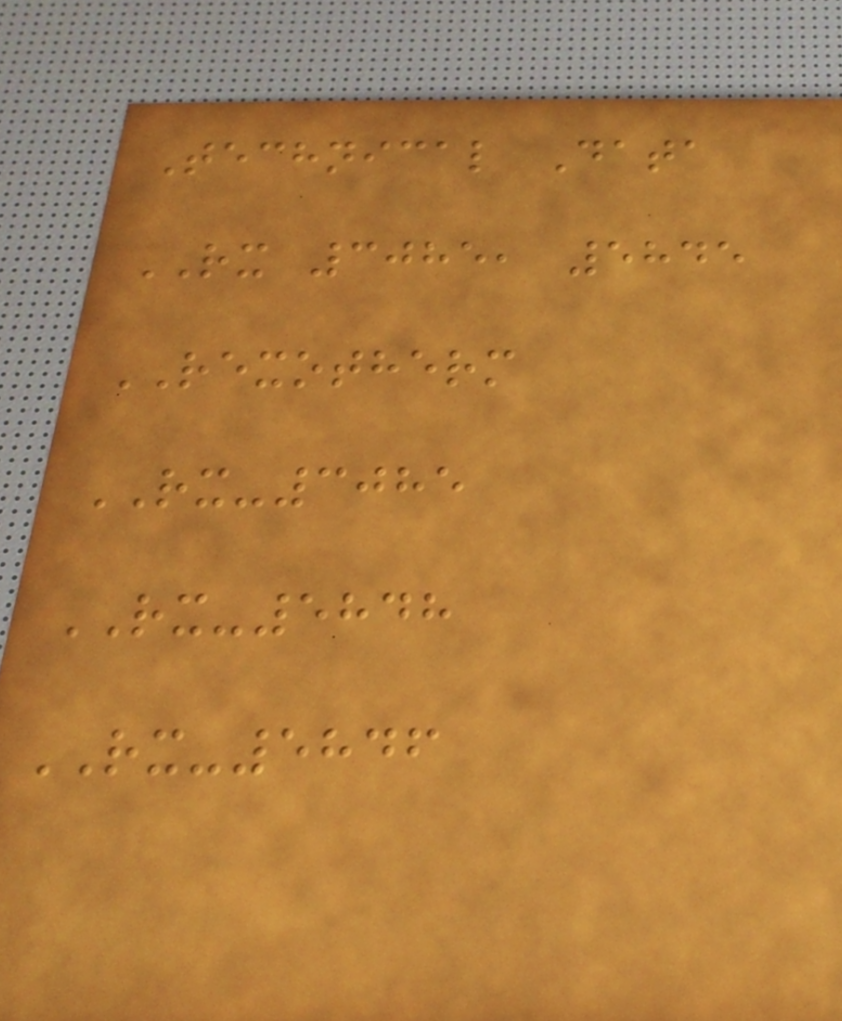Technical Data
RX 3085, 5845
REXOTHERM
RX-3085
RX-5848
RX-5846
